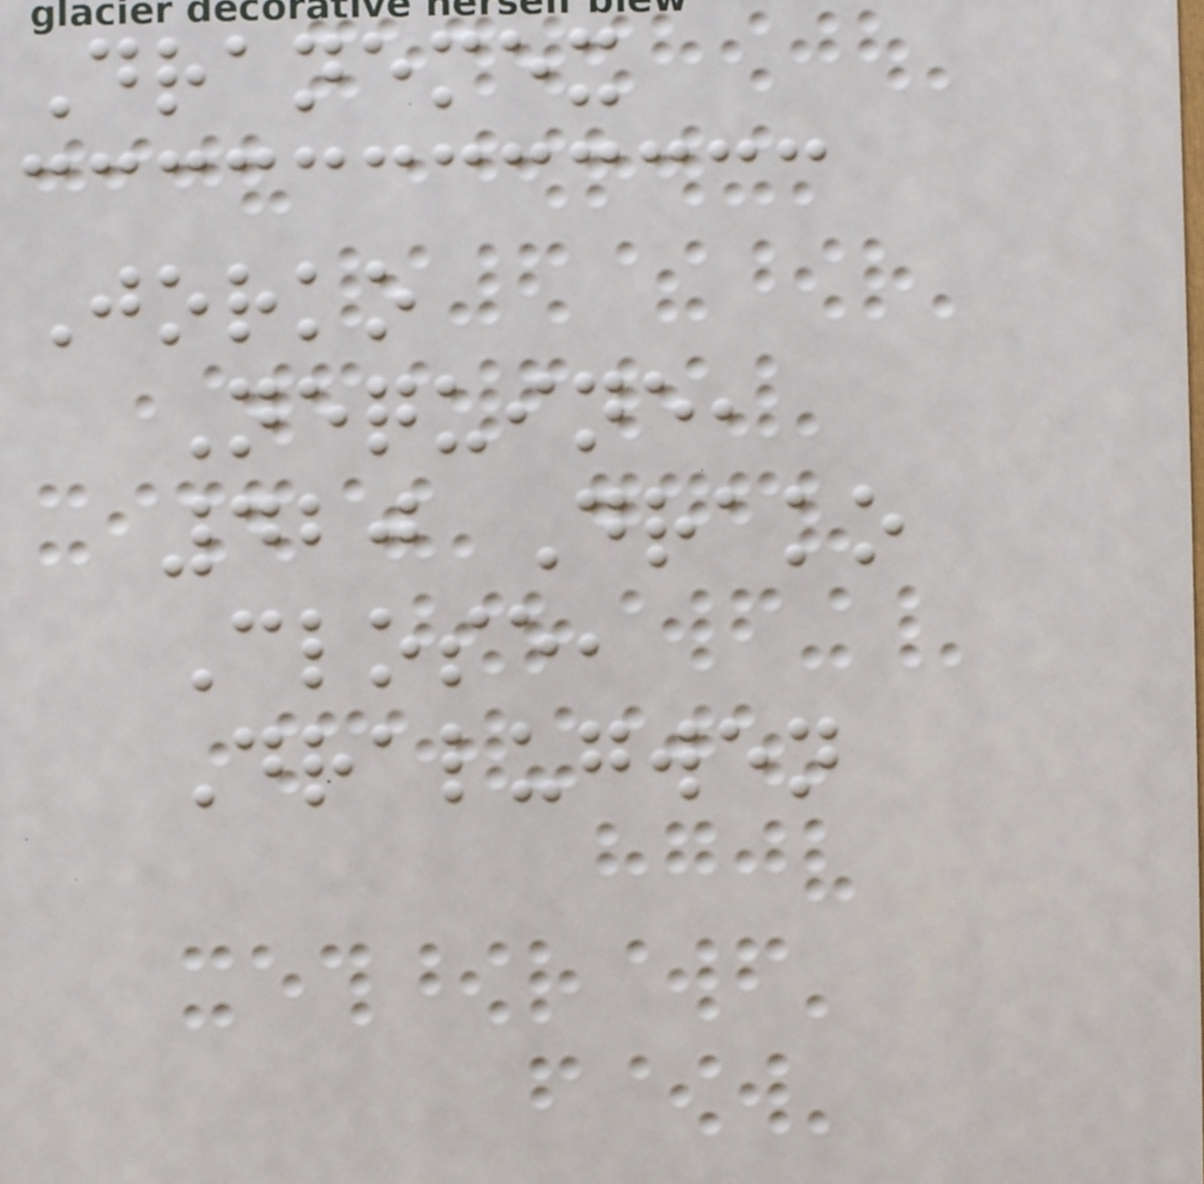Dranemex
Jorko
Nequine,
420 Drako
Close,
Dralugwen
